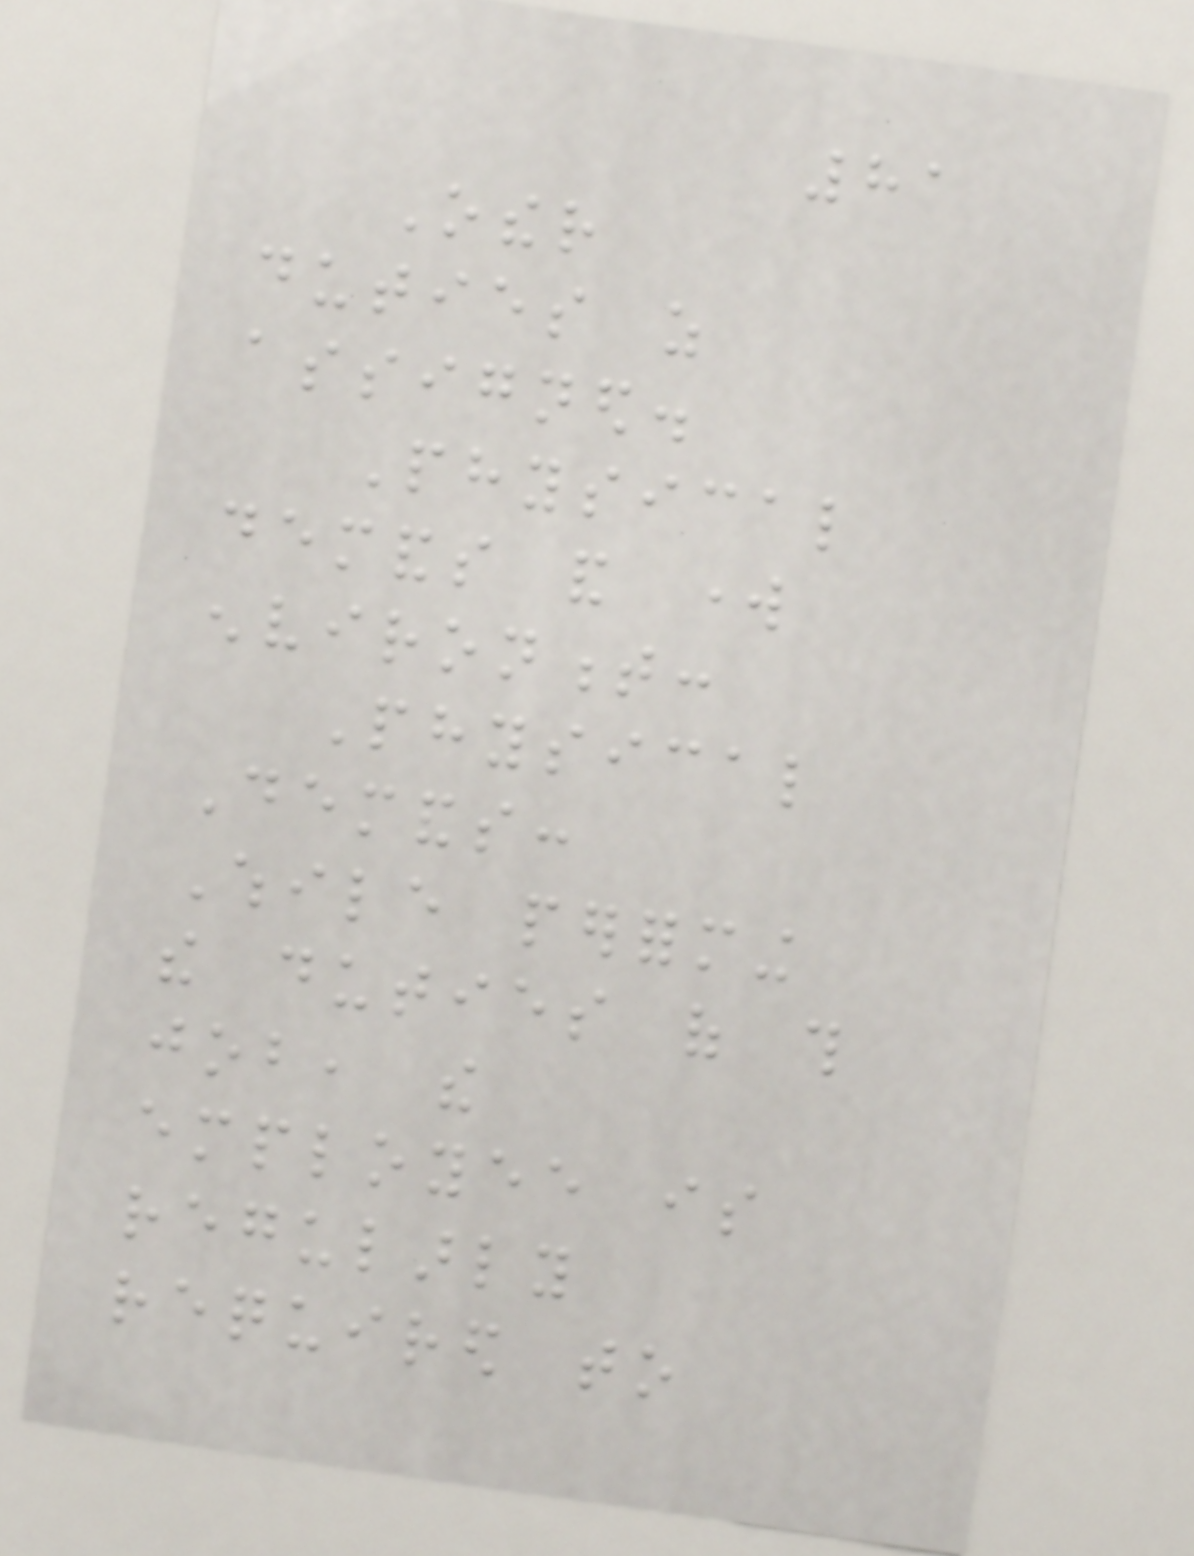81
Other
duties as
assigned.
Physical
demands and work
environment:
Physical
Demands:
While performing
the duties of this
job, the
employee is
regularly
required to
